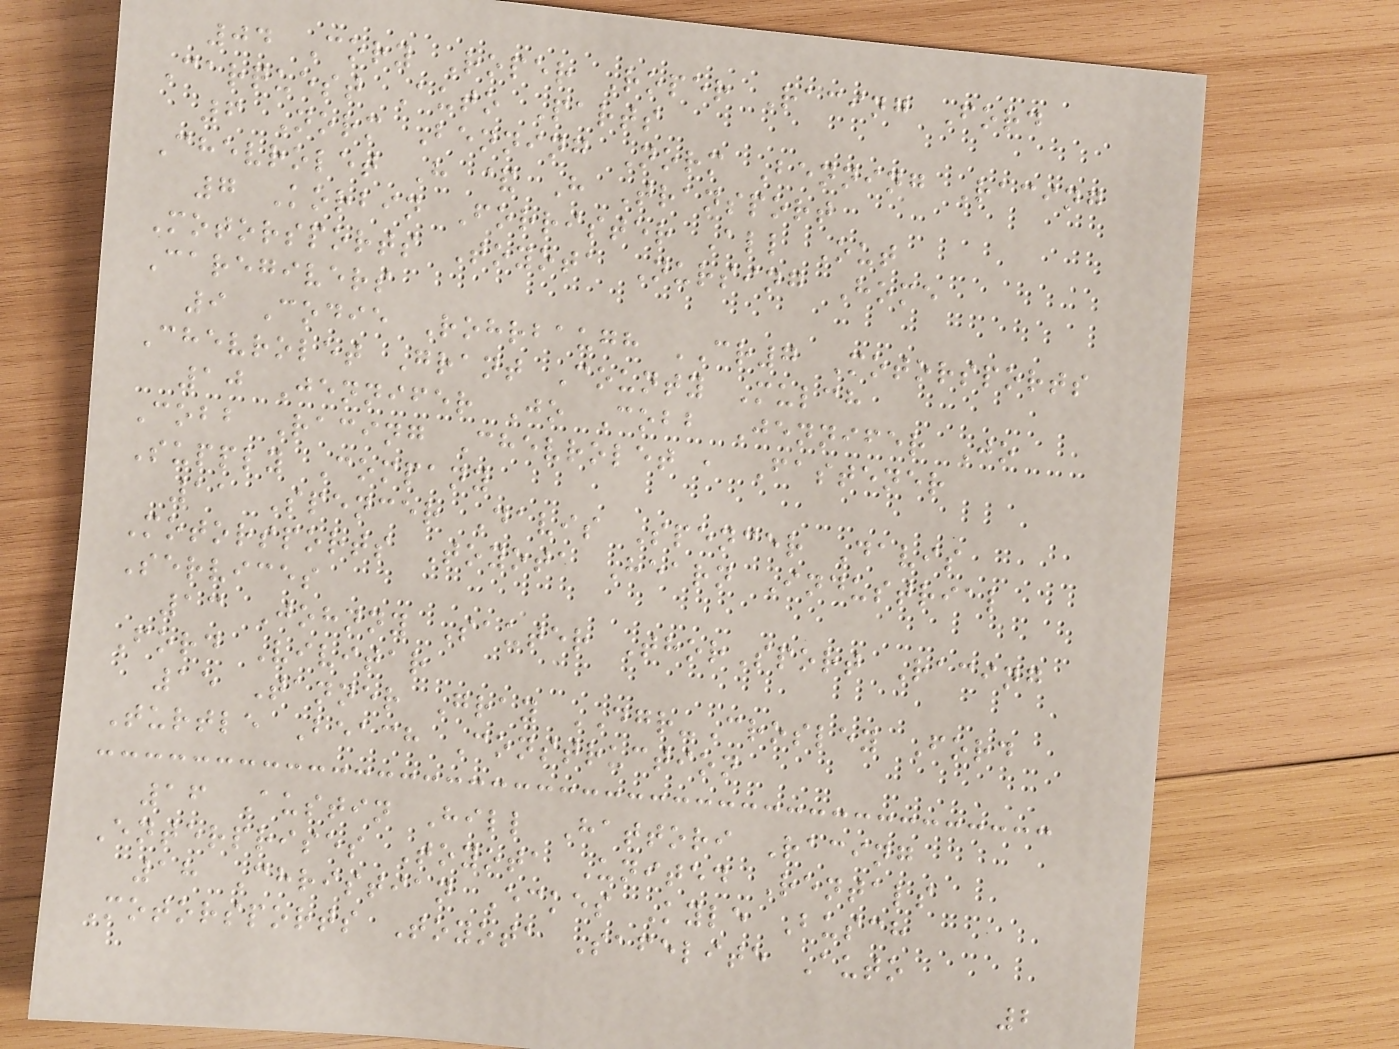04 Cory Roper Roper Racing Ford
Carquest Auto Parts
6 Norm Benning Norm Benning Racing
Chevrolet H & H Transport
7 Korbin Forrister All Out
Motorsports Toyota Nursing Home
Caregivers
9 Codie Rohrbaugh CR7 Motorsports
Chevrolet Grant County Mulch
10 Jennifer Jo Cobb Jennifer Jo
Cobb Racing Chevrolet , Fastener
Supply Company
11 Spencer Davis Spencer Davis
Motorsports Toyota Hearn Industrial
Services
13 Johnny Sauter ThorSport Racing
Ford Vivitar
15 Tanner Gray DGR-Crosley Ford
Turtle Beach Construction
16 Austin Hill Hattori Racing
Enterprises Toyota United Rentals
18 Christian Eckes Kyle Busch
Motorsports Toyota Safelite Auto
2
